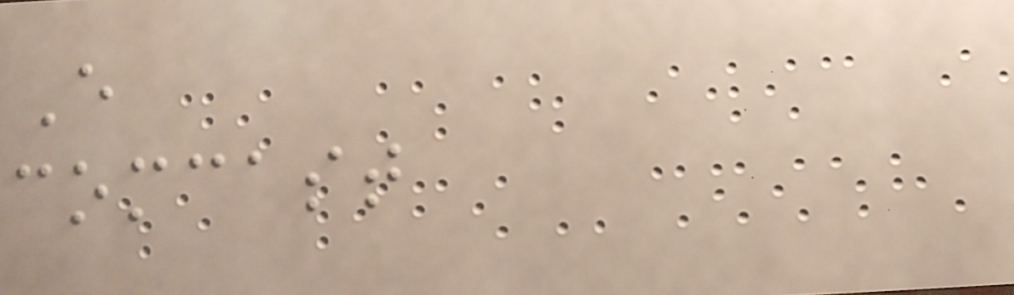E
comcast
